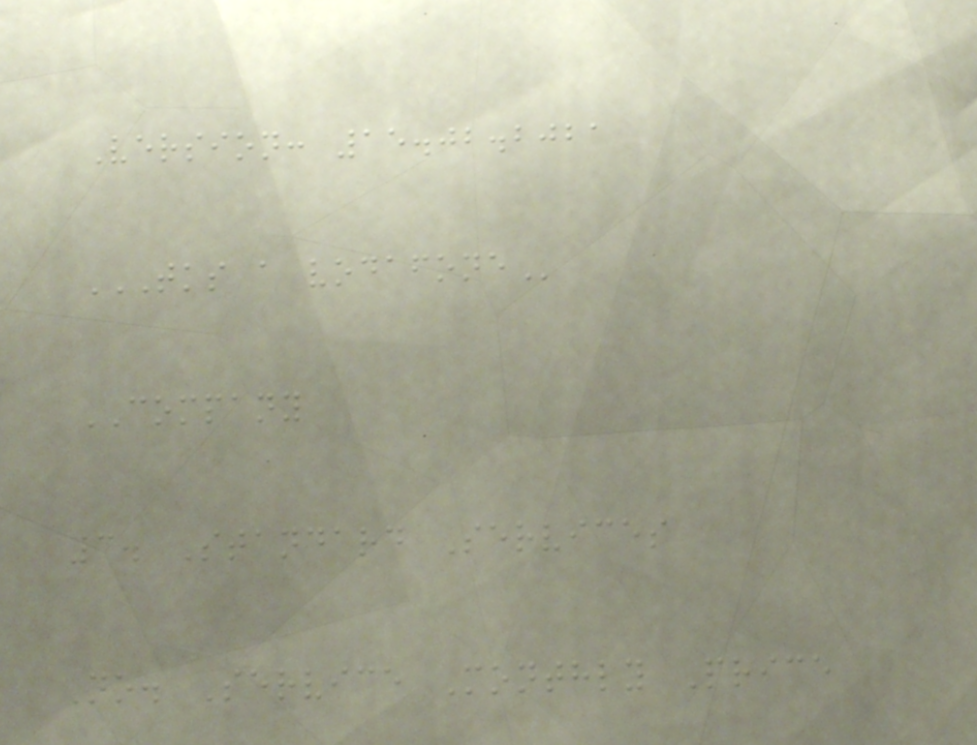Version: 15.02.2021
TKS A VODAFONE
COMPANY
3. Standard Services
No. Service Monthly Price
